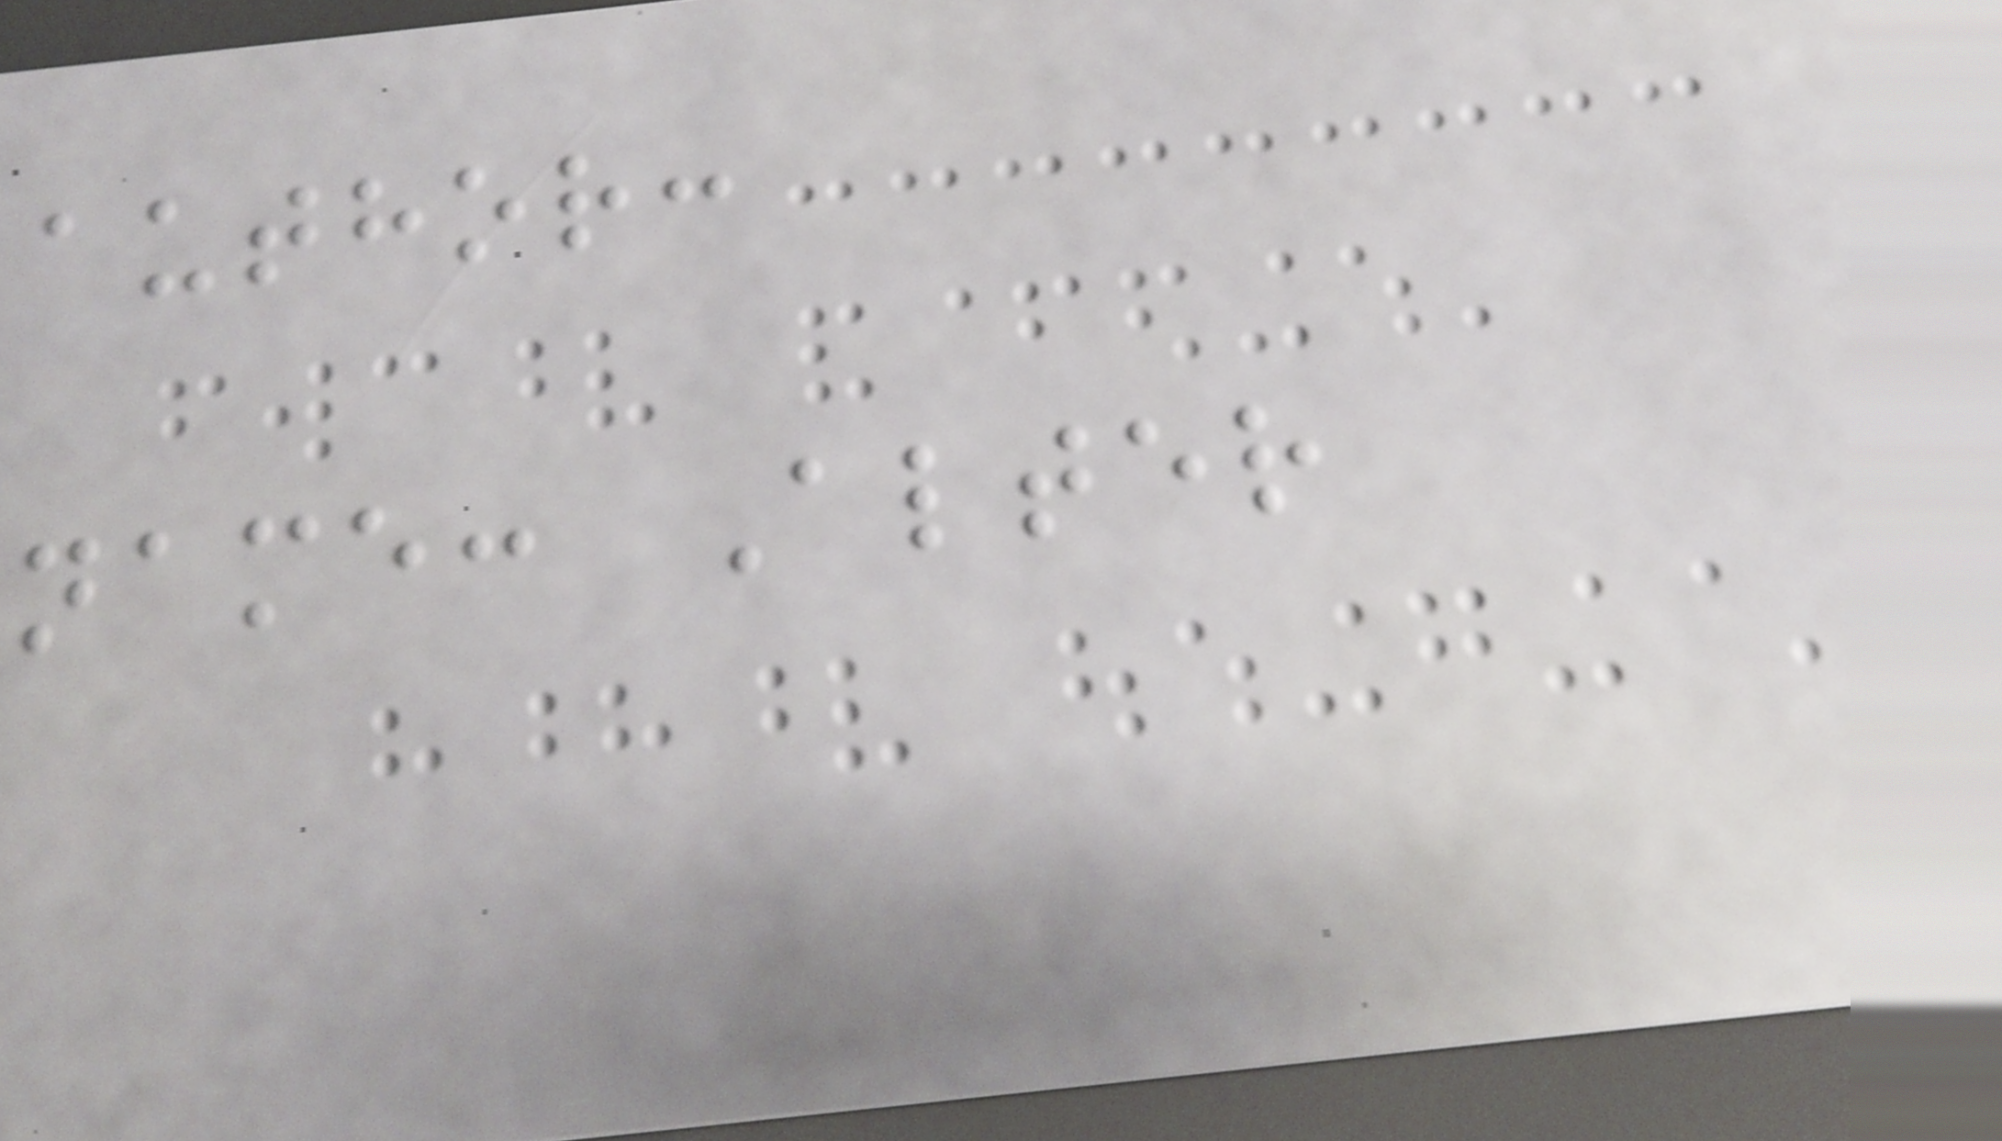author:
name: Alter
